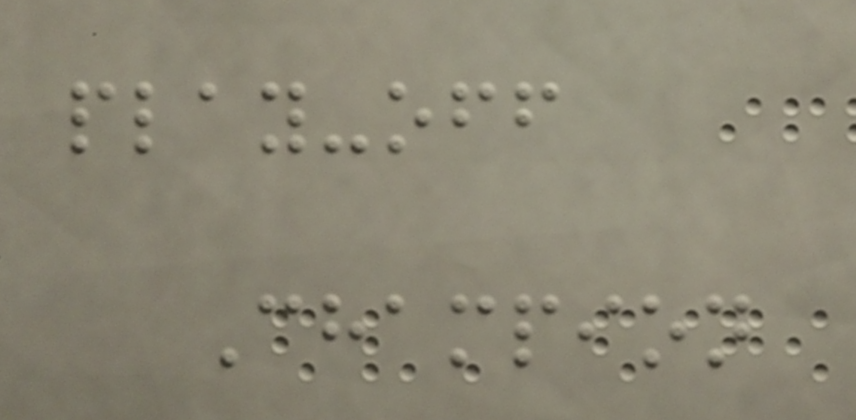play-off
Champion
